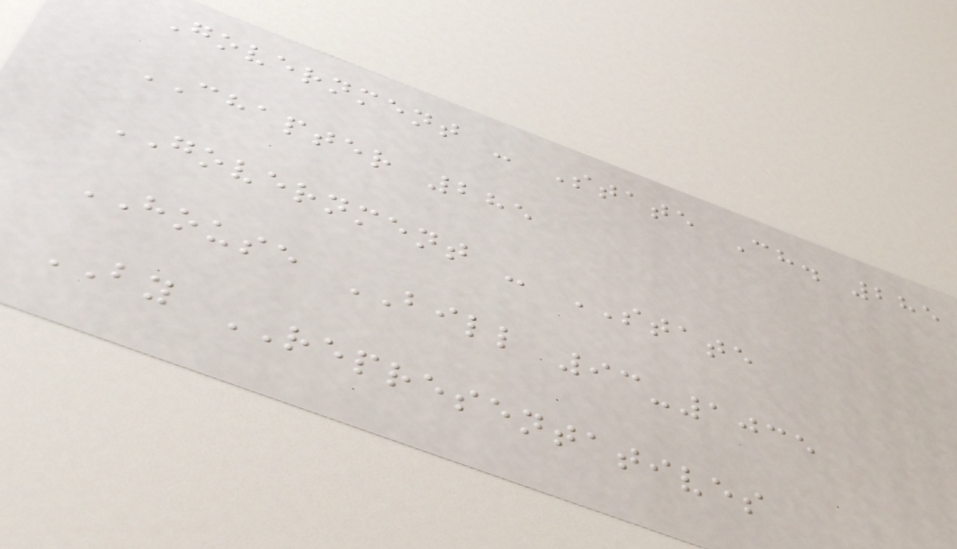Government - State Ch. 285
CHAPTER 285
GOVERNMENT - STATE
HOUSE BILL 93-1035
BY REPRESENTATIVES
